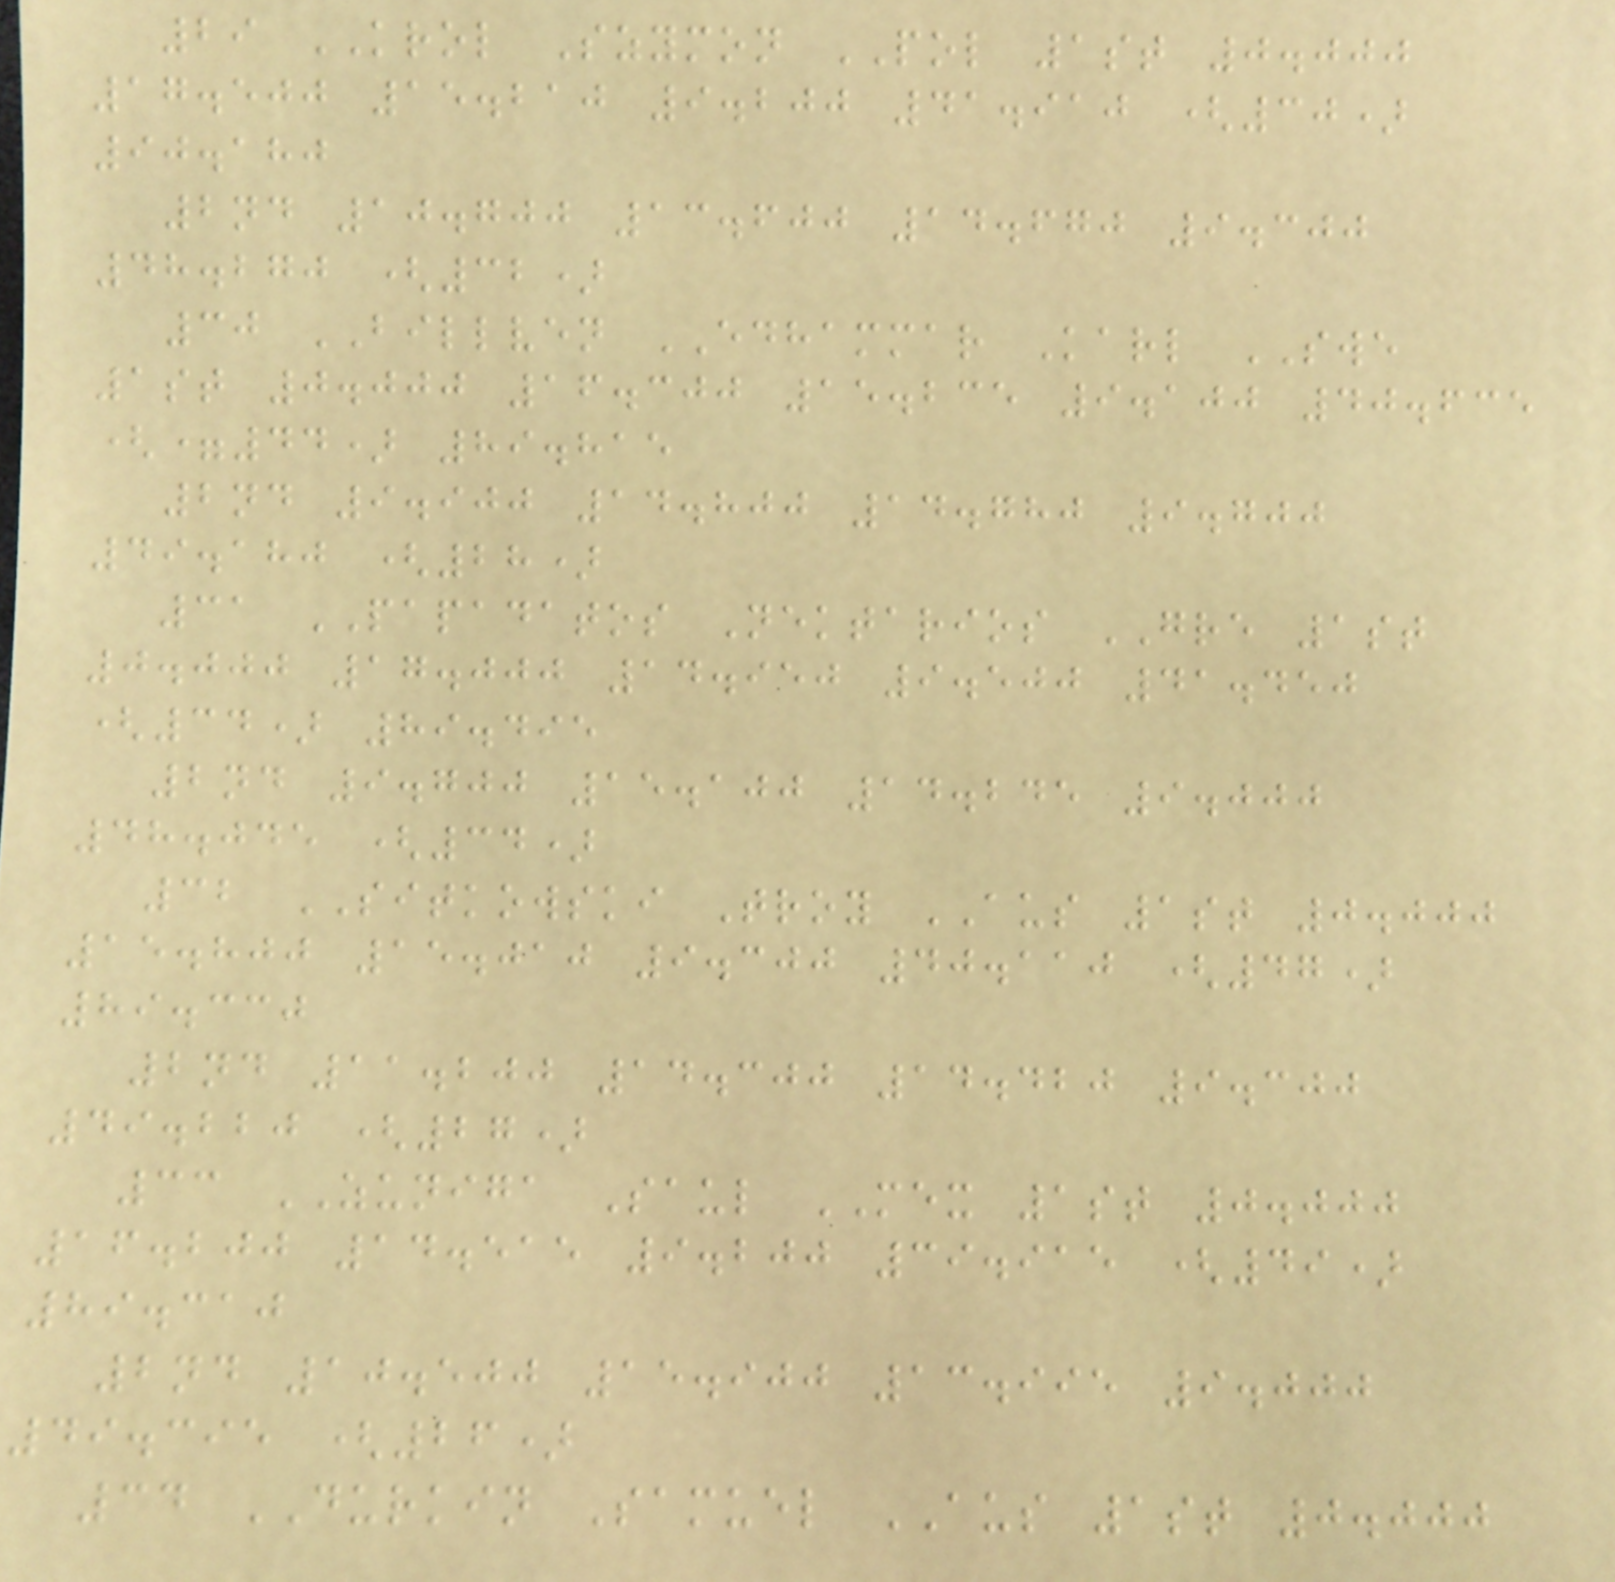29 KROL Szymon POL 1st 0.000
17.500 15.210 9.200 41.910 (30)
90.180
2nd 10.700 13.600 14.670 9.300
48.270 (32)
30 BILLVEN EDHAMMAR Karl SWE
1st 0.000 16.300 15.235 9.100 40.635
(=44) 89.815
2nd 9.900 14.800 14.780 9.700
49.180 (28)
31 PAPADATOS Nektarios GRE 1st
0.000 17.000 14.950 9.500 41.450
(34) 89.495
2nd 9.700 15.100 14.245 9.000
48.045 (34)
32 SITKOWSKI Troy AUS 1st 0.000
15.800 15.010 9.300 40.110 (47)
89.330
2nd 11.200 14.300 14.420 9.300
49.220 (27)
33 ZUNIGA Saul MEX 1st 0.000
16.200 14.515 9.200 39.915 (49)
89.310
2nd 10.500 15.900 13.995 9.000
49.395 (26)
34 DURKIN Samuel AUS 1st 0.000
